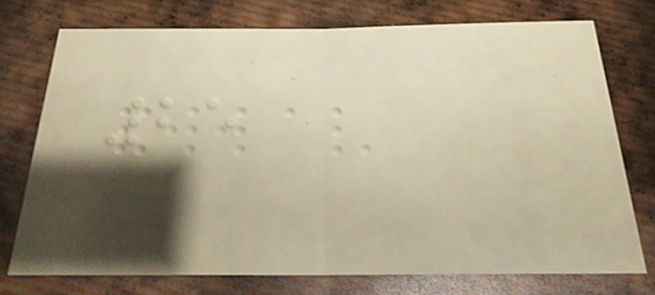25
